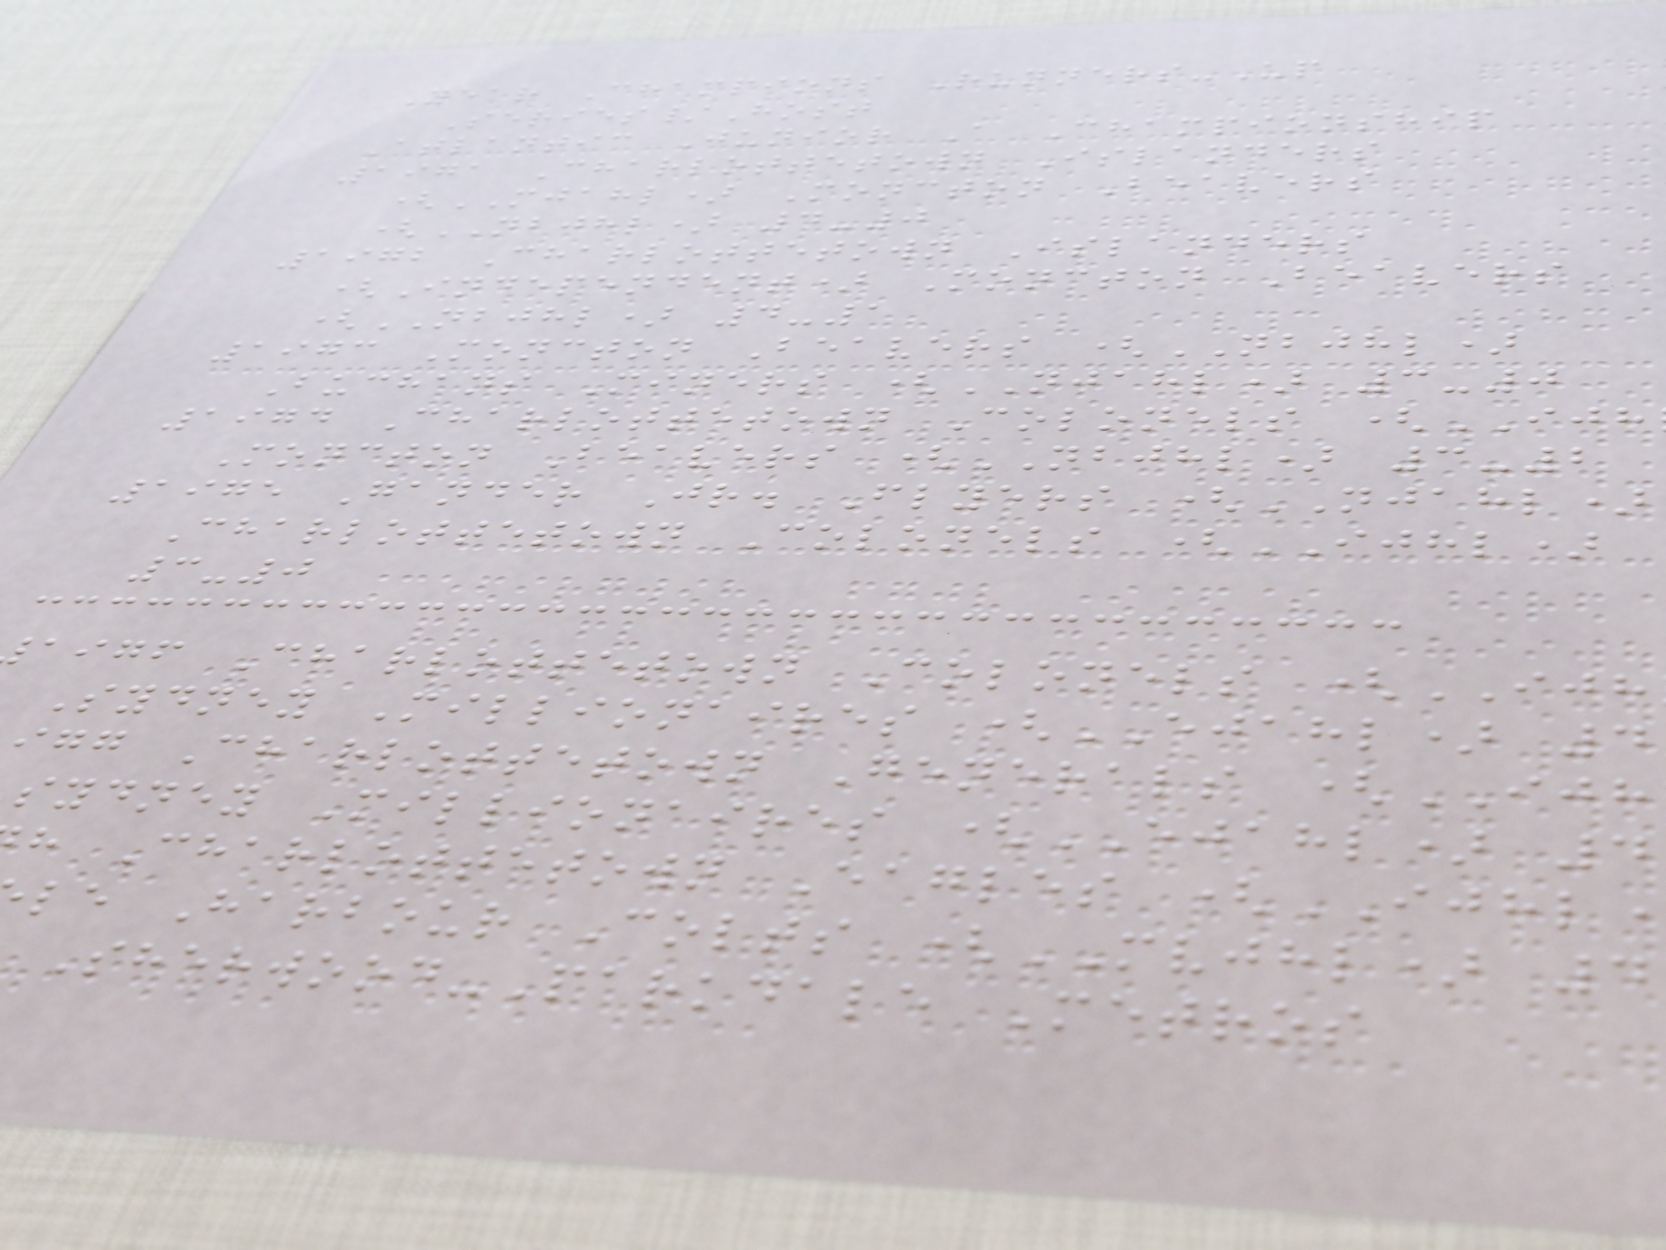Year Champions Runners-Up
Series/Host
Atlantic Junior A Championship
1971 Charlottetown Islanders
(MJAHL) Moncton Beavers
(NBJHL) 4-0
1972 Charlottetown Islanders
(Independent) Moncton Beavers
(NBJHL) 4-1
1973 Moncton Beavers (NBJHL)
Buchans Miners (NJAHL) 3-0
1974 Charlottetown Colonels (IJH
Moncton Beavers (NBJHL) 3-2
1975 Gander Jr. Flyers (NJAHL)
Charlottetown Colonels (IJHL)
3-0
aigf Charlottetown Colonels (IJH
Sydney Millionaires (EJAHL) 4
igg Charlottetown Generals (IJH
sydney Millionaires (EJAHL) 4
h Charlottetown Eagles (IJHL
le Harbour Colts (MVJHL) 4
Sherwood-Parkdale Metros
